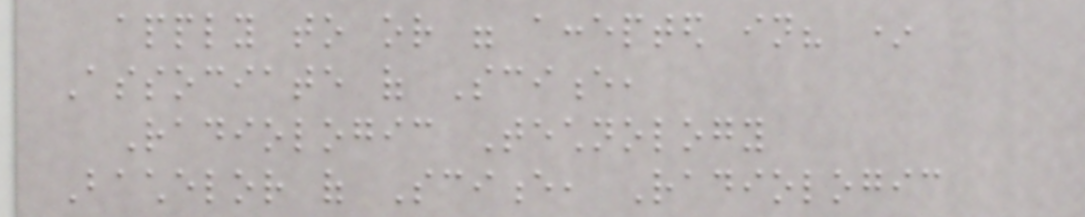apply to or were accepted in? *
Associate of Science,
Radiologic Technology
Bachelor of Science, Radiologic
